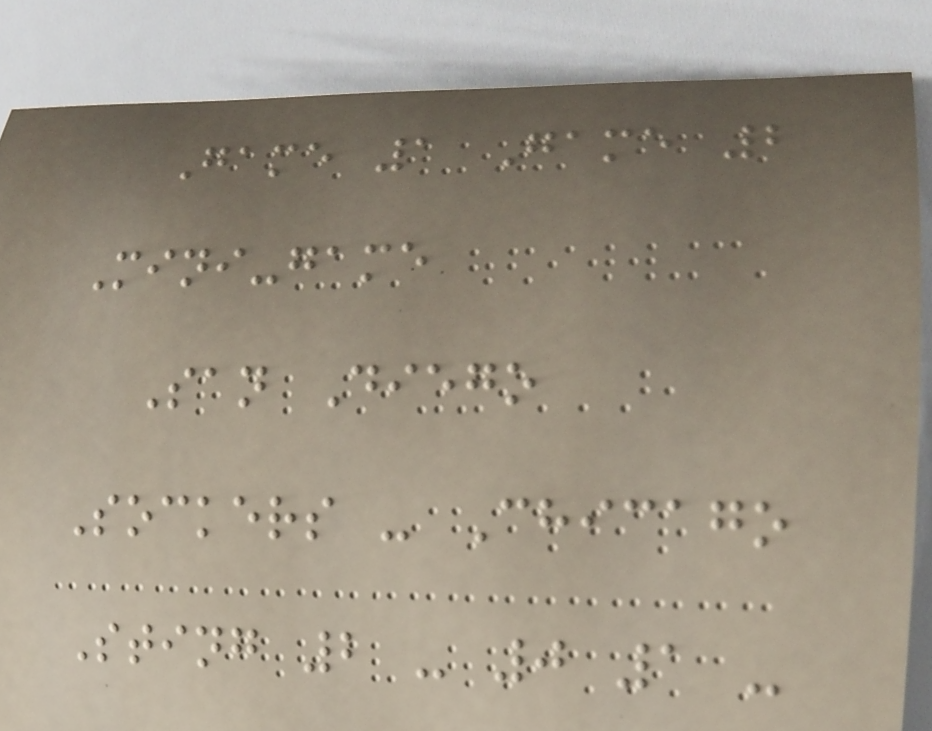Game 1 Game 2
Mini-game
San Diego
Sockers - Chicago
Sting 2 - 0 1 -
